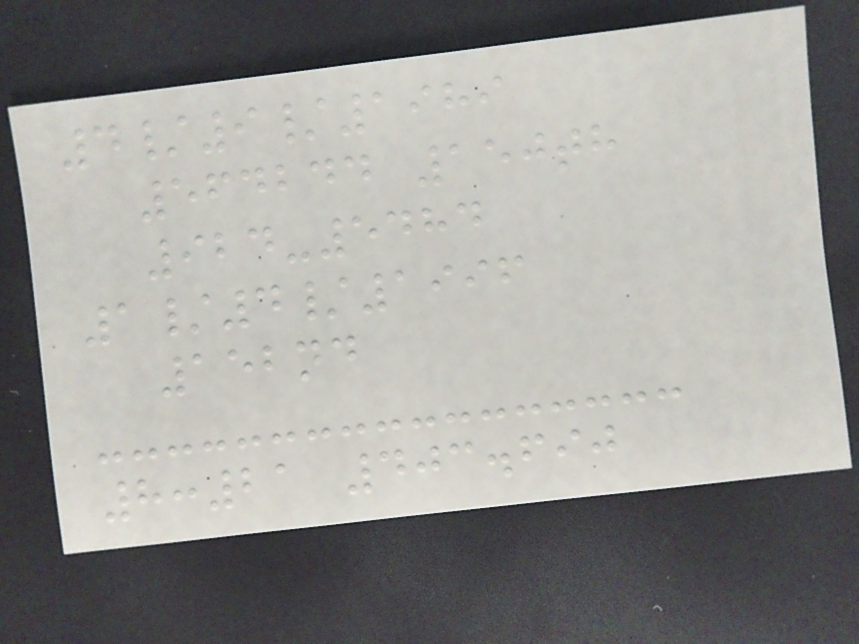4/9/1989
564244 150th
924-5484
1/4/1996
152nd
8:21 403.690
